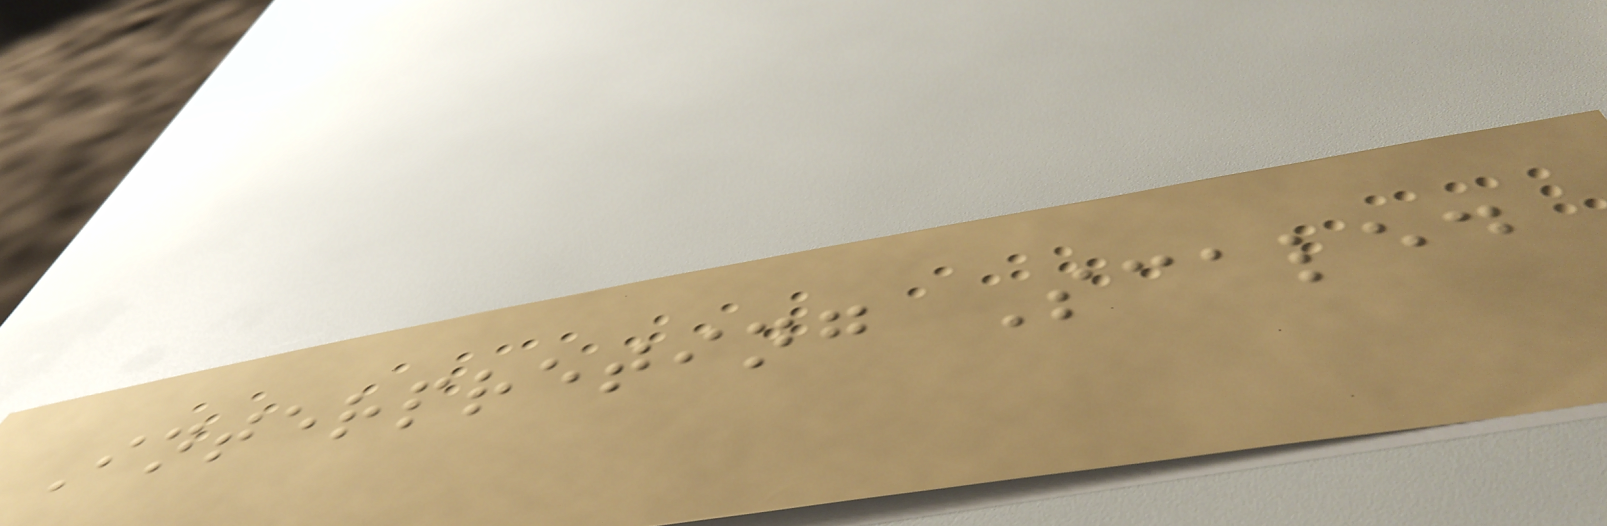Interpreting Scaled
